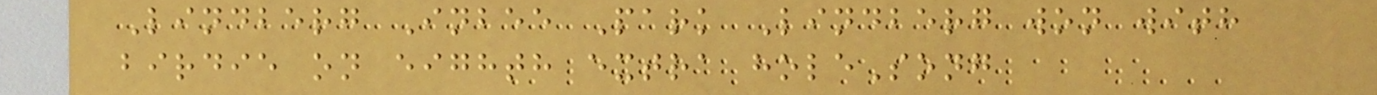Lindberg Inbee Park Lindberg won with
birdie on eighth extra holeSong
